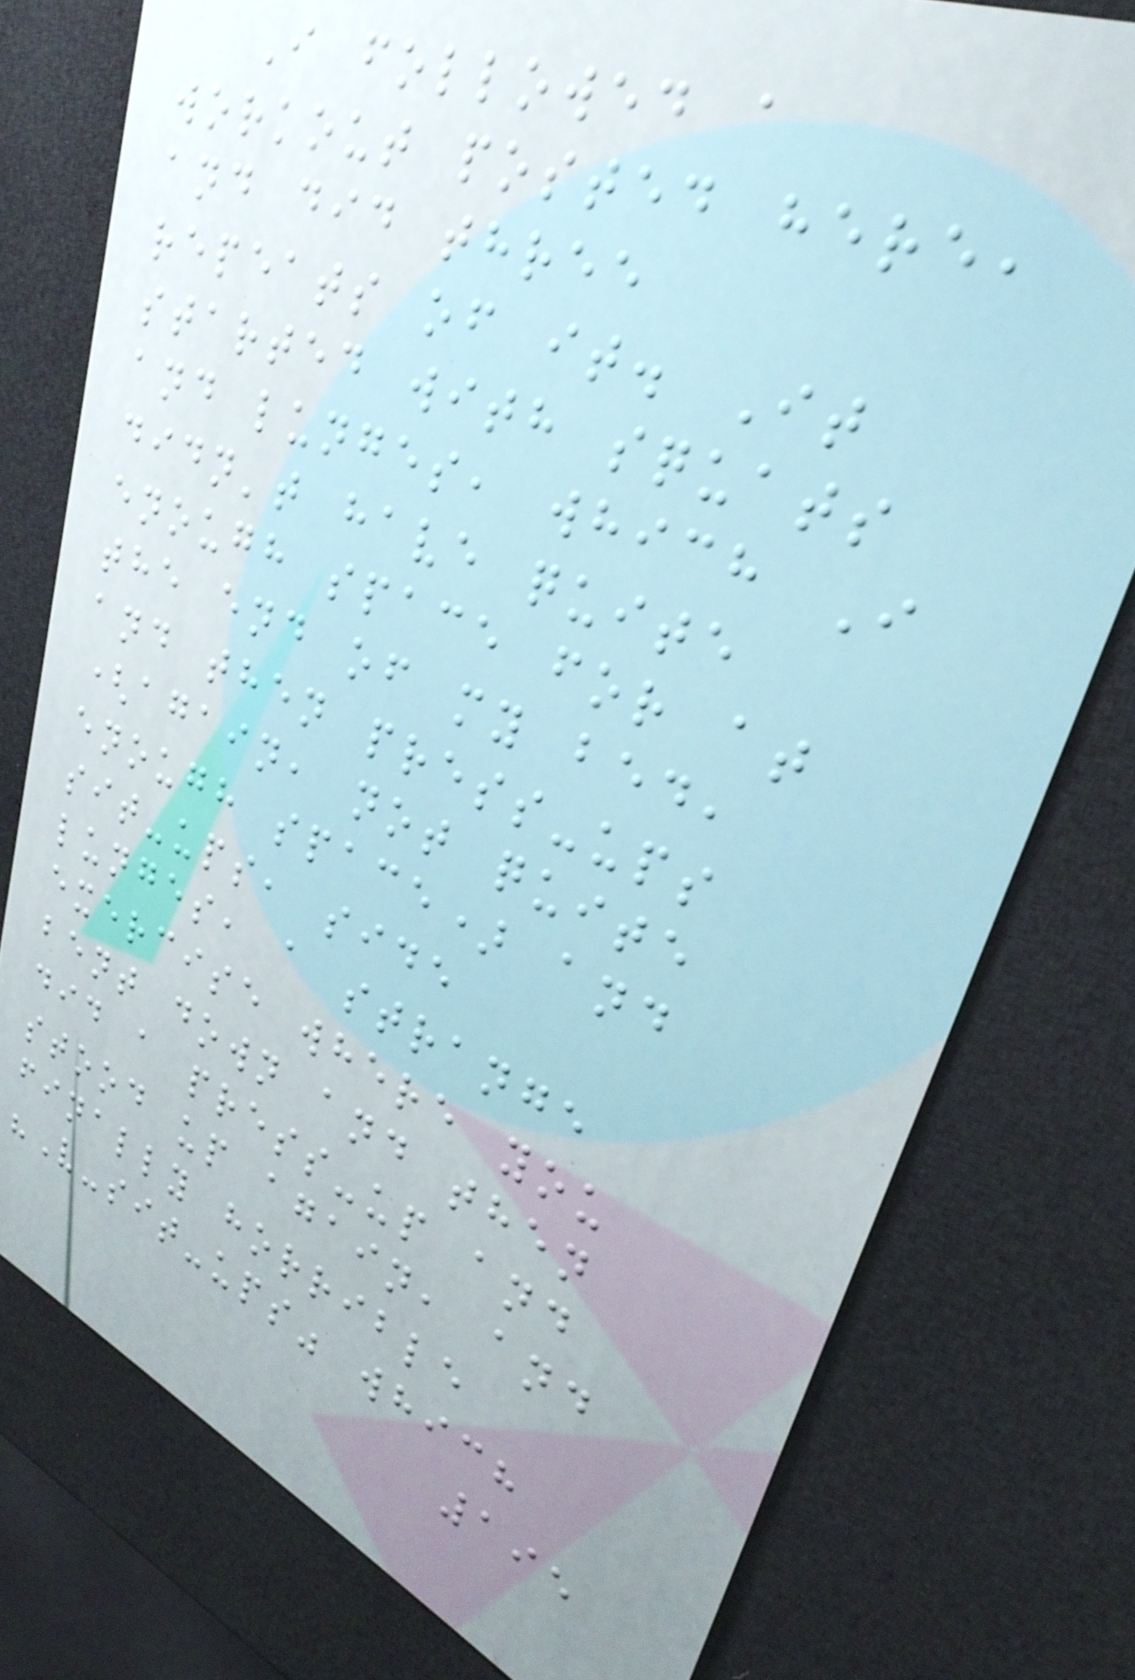I followed a
workout posted here,
and did three
repeats of it. It
started with squats
and lunges, which I
didn't have quite
enough space for at
the end of my bed,
and then press-ups
(again, not quite
enough space) and
sit-ups, side
lunges, a strange
exercise where you
bent down and then
did a press-up and
stood up again, and
finally horrible
"V-sit-ups" which
195
